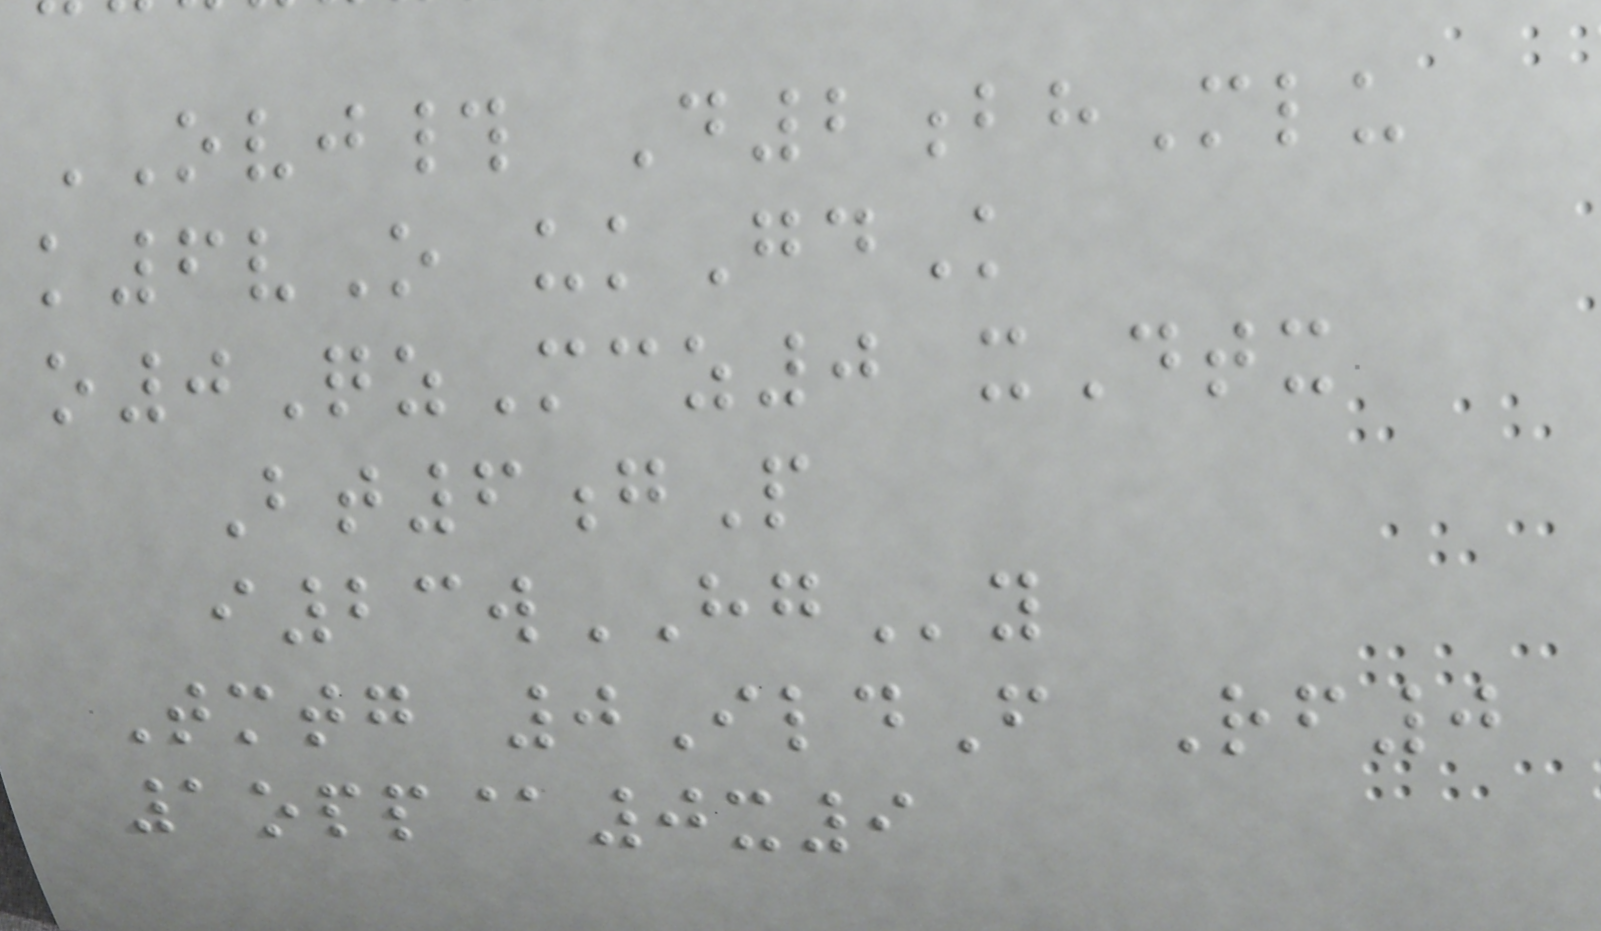OVJ# D2bhMlu
k6vO ukGdK
o0QzMcz0 xDtx
Bt6gP
i23wHGy
Tmtg 0IldF Rf0
1opp@0x9
